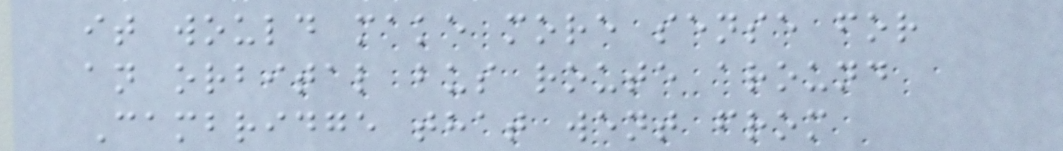it would make more sense for
an orbital bus route around
Cambridge that went from
